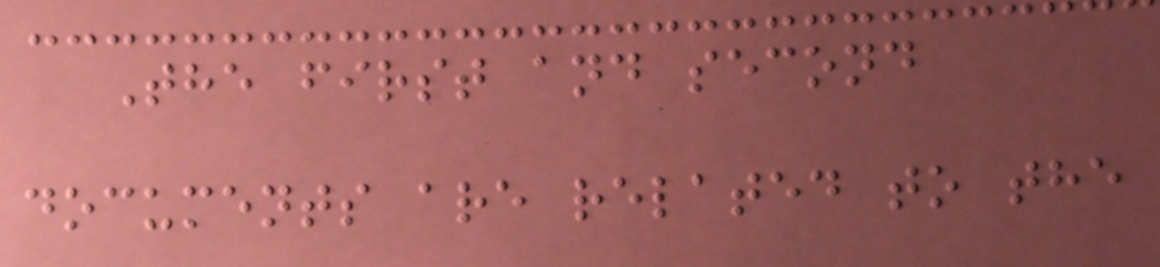The first and second
documents are related to the
